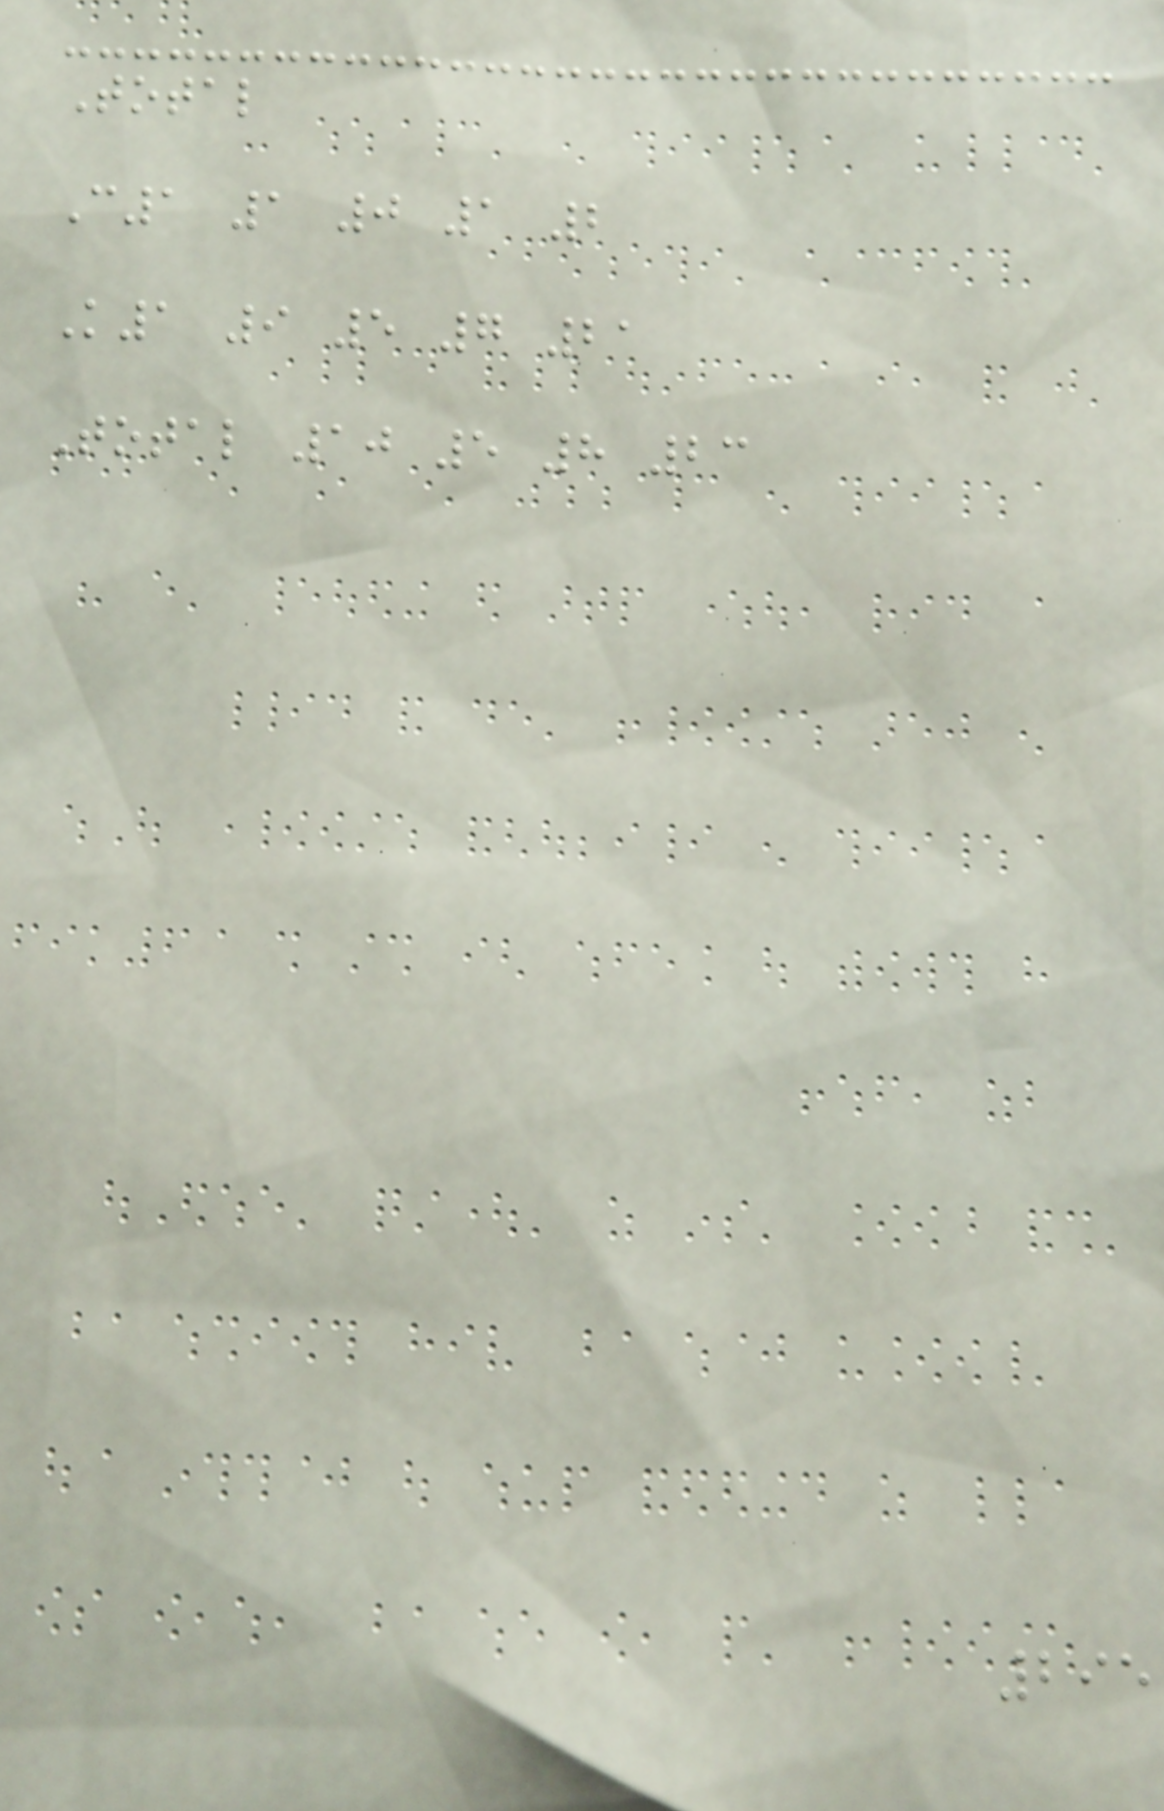Total
C1 1 0 1 2
K1 9 5 7 21
Total 10 5 8 23
295
